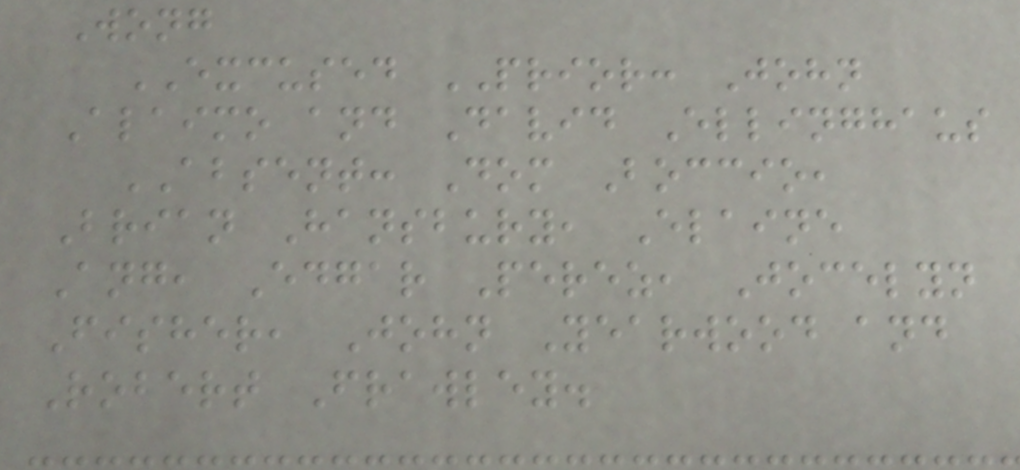Wong
EXCUSED PRIOR: John
Alaimo and David Ellinghaus
ABSENT: Dom Boccio,
Brian Hansbury, Elaine
Ang, Edgar Perez, Jocelyn
Fisher, John Yearwood and
Robert Frawley.
